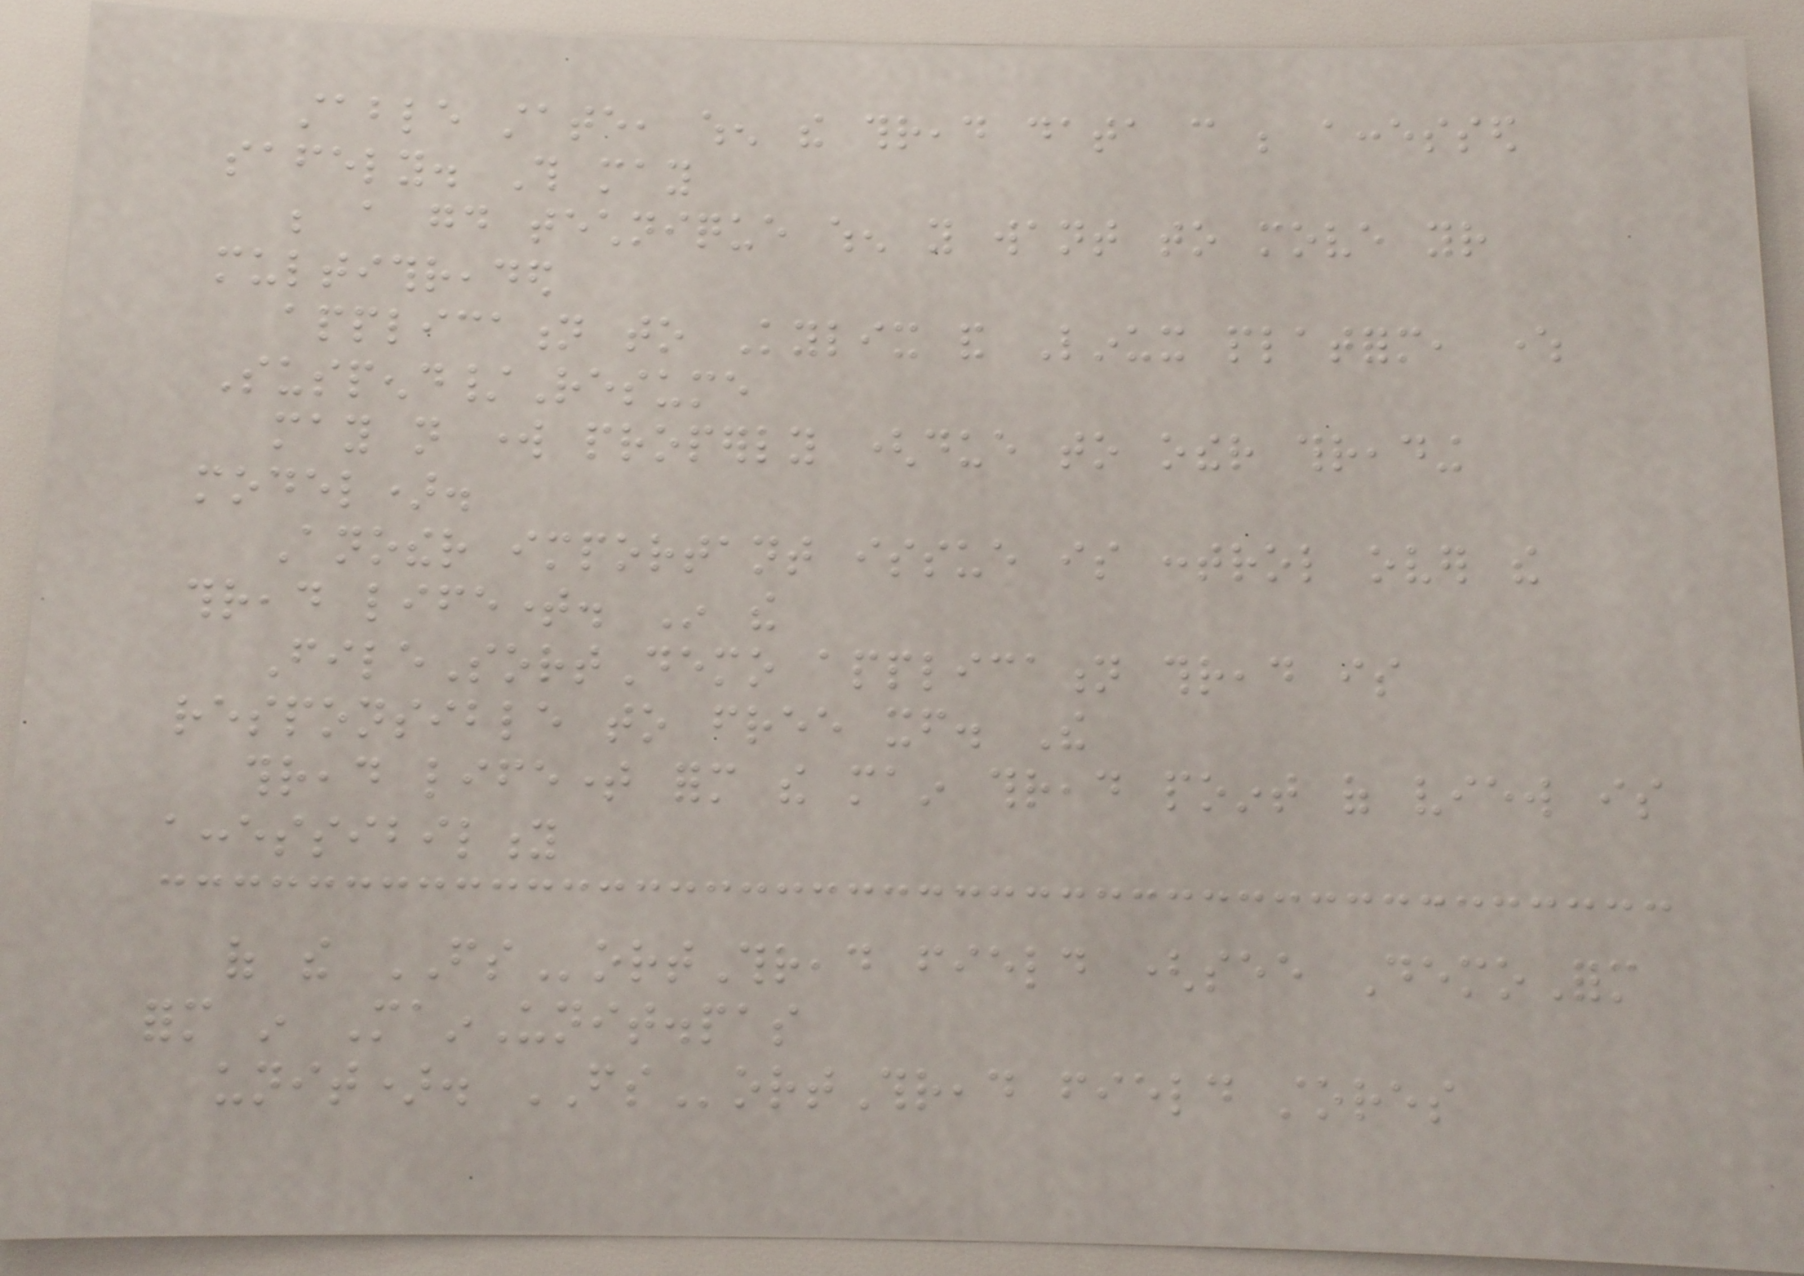stable state, when the thread data can be accessed
safely. This may
be a good technique when you want to move your
multithreaded
application to Kylix and Linux platform, where
Suspend/Resume
may not work properly (due to other threading
model).
Another important issue is control over the
thread lifetime. In the
FileSortDemo application thread is
responsible to free itself. The
thread lifetime form the main thread point of view is
accessibility
of the FSortThread field (see DemoForm
form in MainUnit.pas
unit). FSortThread field stores
